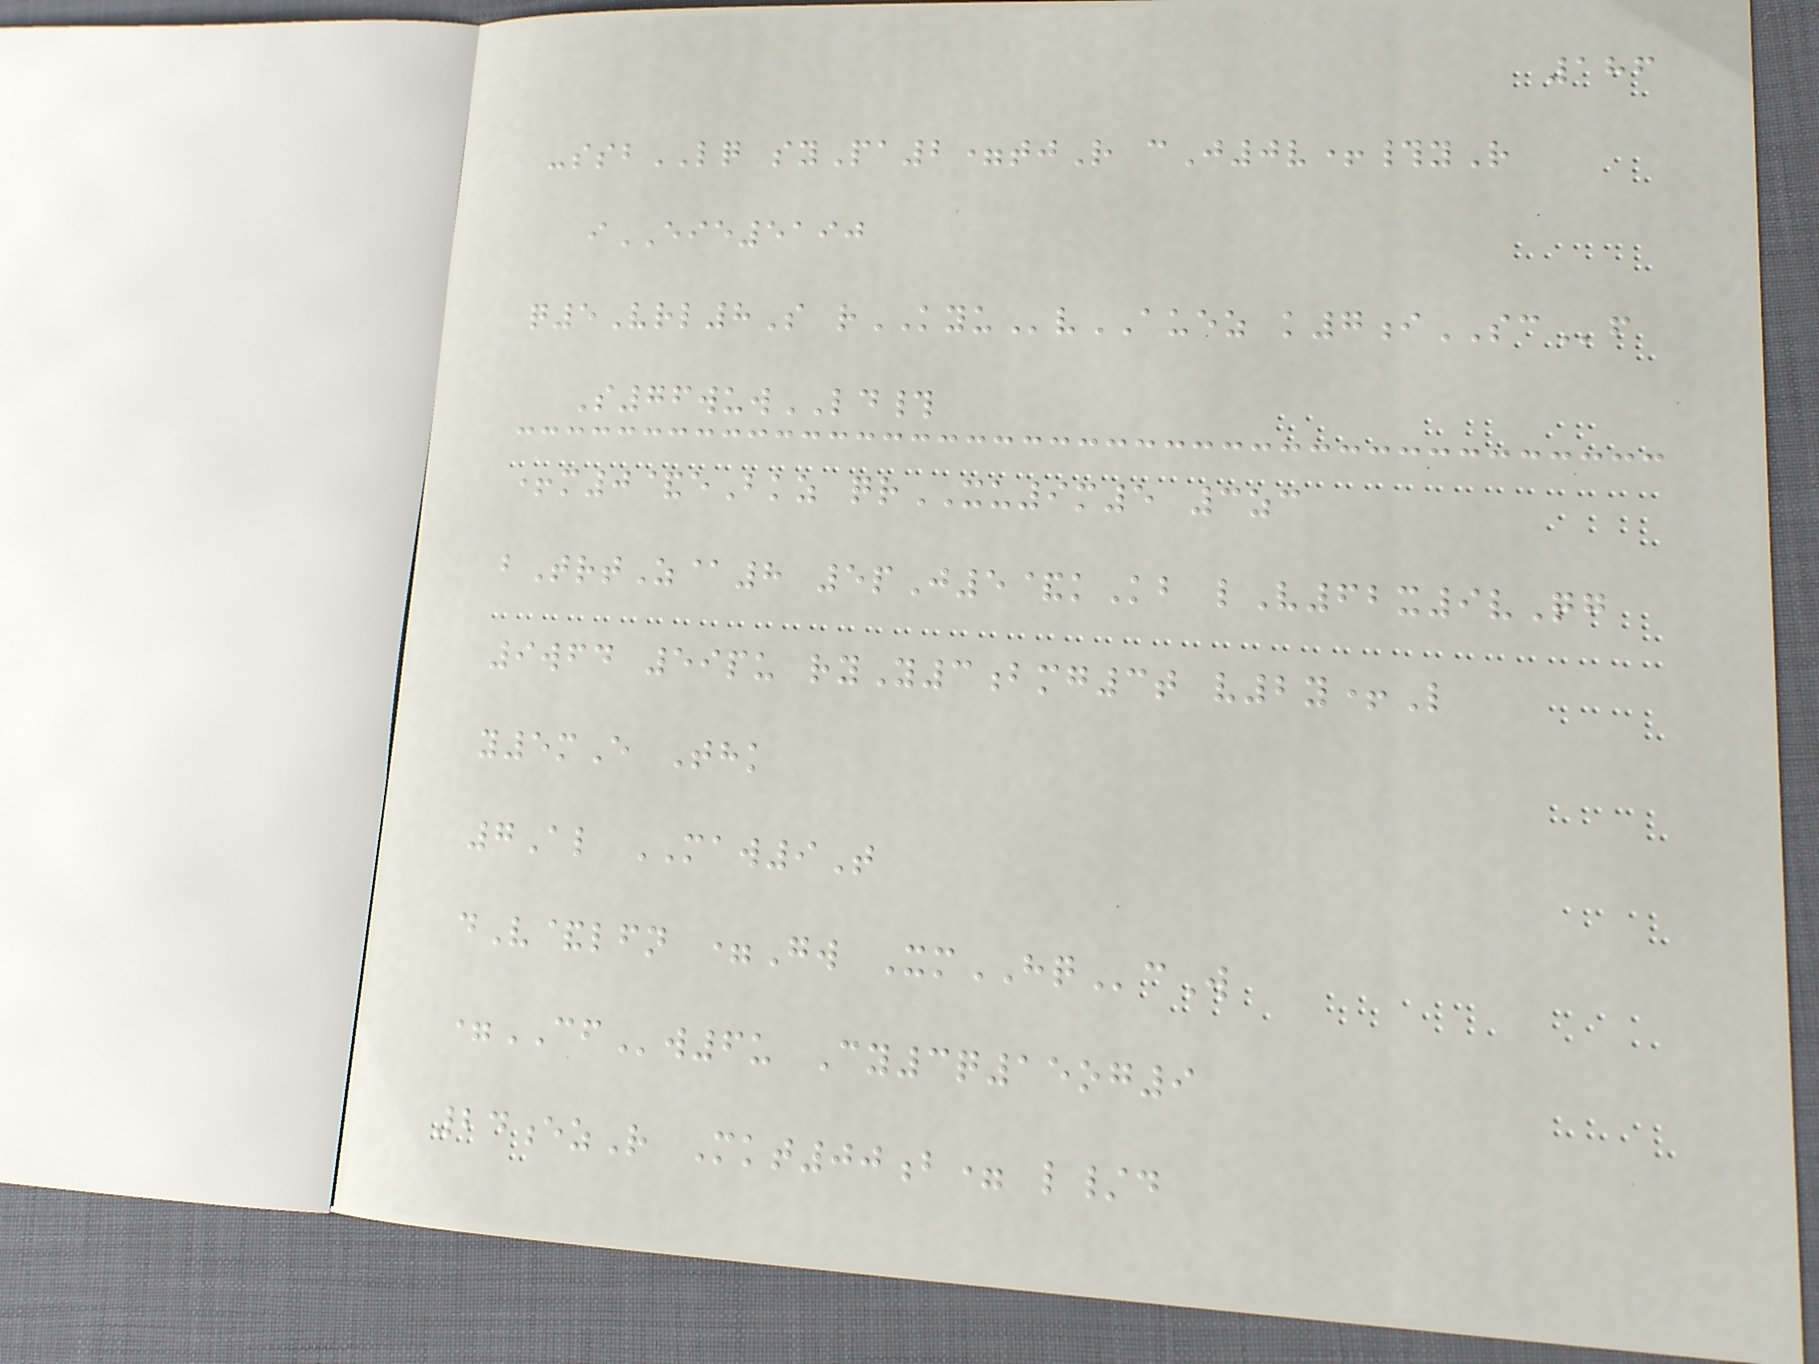186
-ssbLQ syPa2=tjR cJ0v+#yR
iEIE5190
q5Vrl8S rKYUvAUEZ k7iSCf
S76wuwLD#
+m0&eBkz qrXU9m5 3zc
bTrtZ@8 5pJ5&kKb lV62x9vQg
9wfd 59pu ryY3bmg3t v2y+L
y5mE Thk
7Al MAW9T
dV&lfn =Gw XmHQcW
=CFw6u Cy3q15og9
24ezR Mkt00b= l/d
